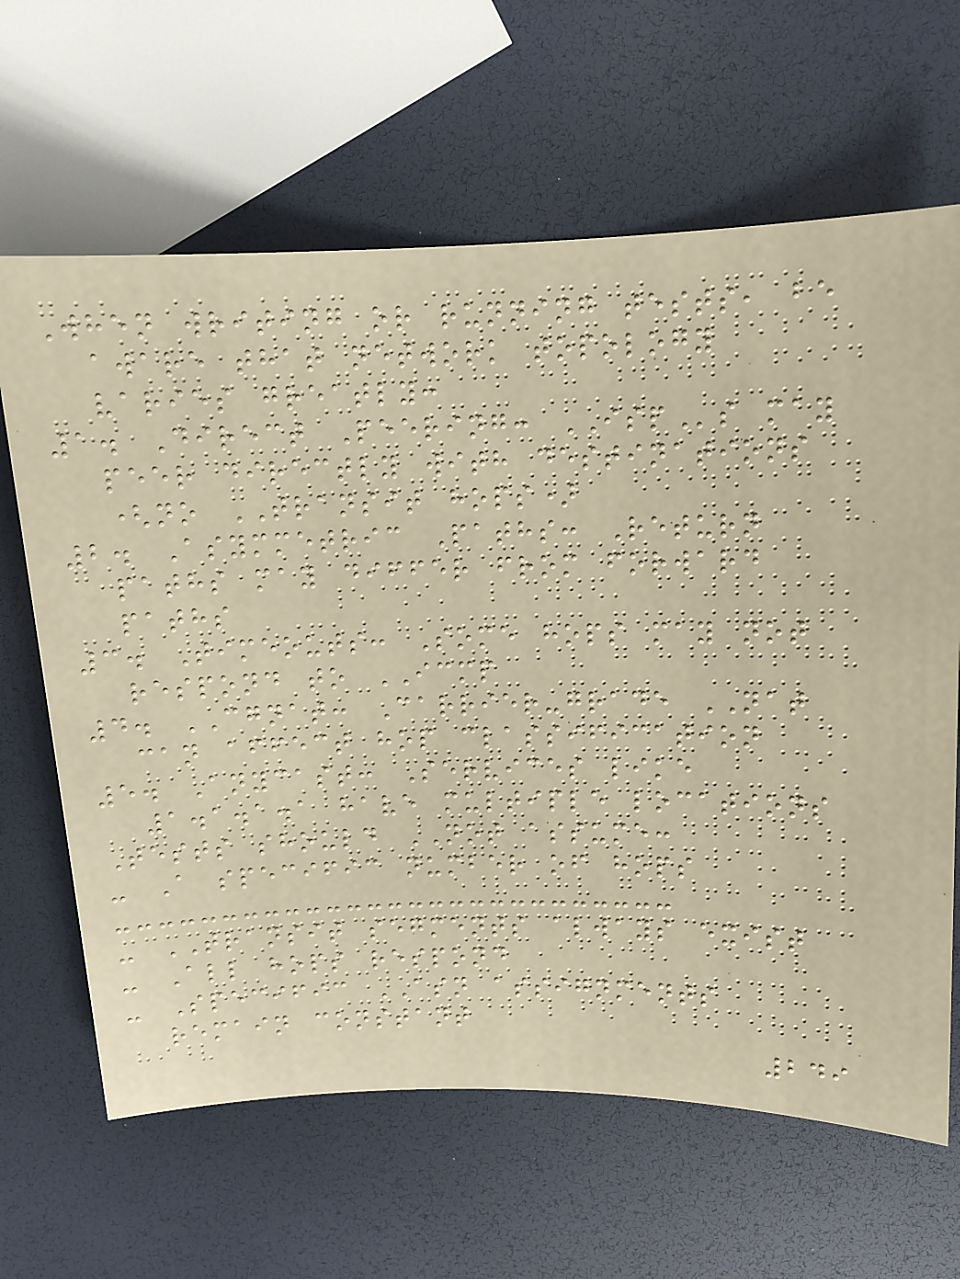When writing or running tests, be
aware that network topology
varies greatly:
1. Direct Peering: ISPs may
peer directly with destinations
(no TRANSIT hops)
2. Asymmetric Paths: Return
paths may differ from forward
paths
3. Timeouts: Some hops may not
respond to ICMP
4. CGNAT: Carrier-grade NAT
can affect hop classification
5. Anycast: Services like
1.1.1.1 have multiple locations
Tests should NOT assume:
- A specific number of hops
- TRANSIT segments always exist
- All hops respond
- Specific ASN assignments
remain constant
249
